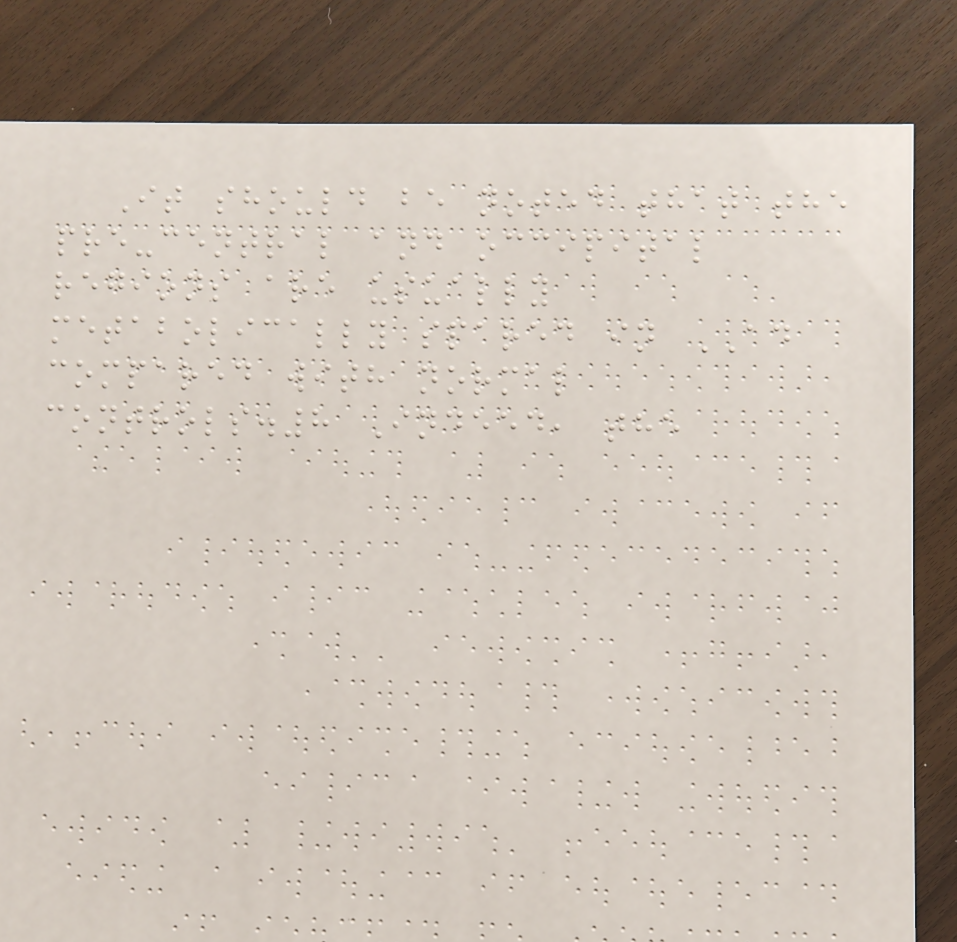It should be noted that the
pre-central and occipital
regions are usually
metabolically spared in AD
compared with normal
controls.8 Indeed, the
